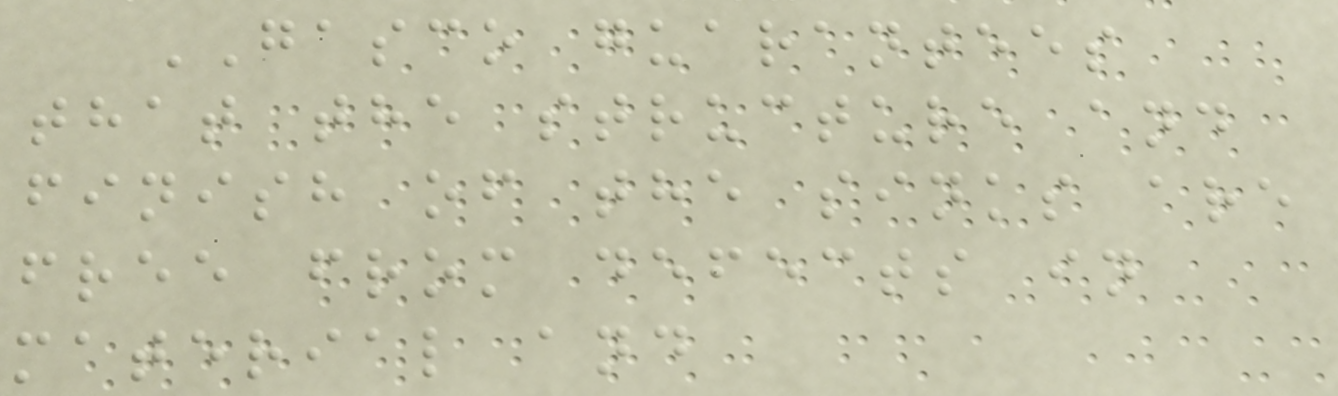GASCO guarantees
that the structure and
finish of the sinks are
free from defects in
material and
